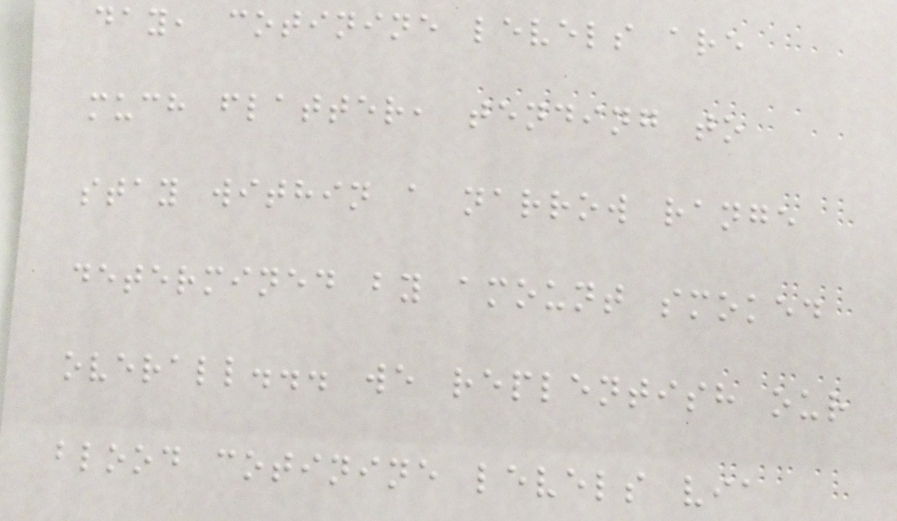day, cotinine levels are
much flatter, tending to
stay within a narrow range
determined by amount smoked
overall... we replentish our
blood cotinine levels via
